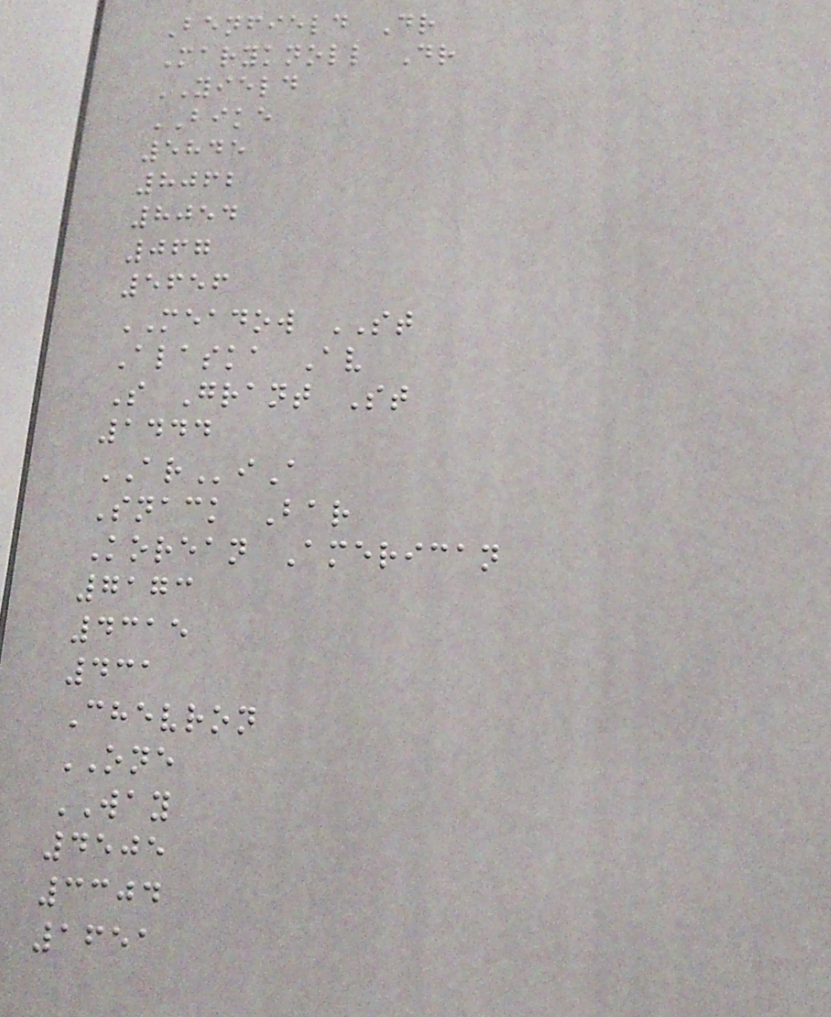Benfield Dr
Maryknoll Dr
YIELD
BIKE
5845
8062
8054
067
5656
MEADOW ST
Alaska Av
S Grant St
1444
ARiA
Snack Bar
Korean American
7173
4315
431
Chevron
ONE
WAY
4505
3304
1651
